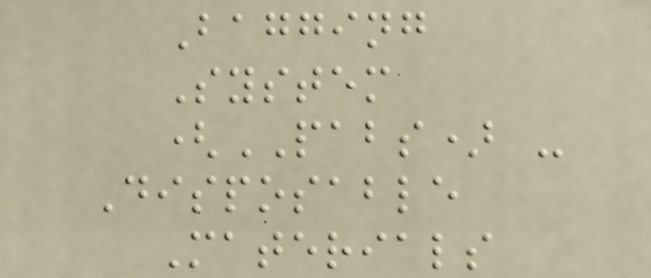Bagging
System
(PABS) -
Disposable
Materials
